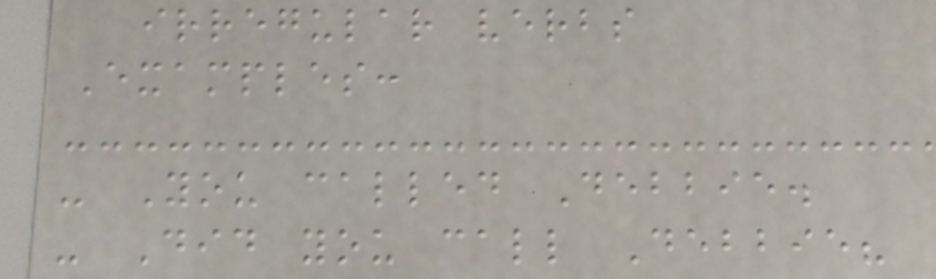irregular verbs
Examples:
- You called Debbie.
- Did you call Debbie?
